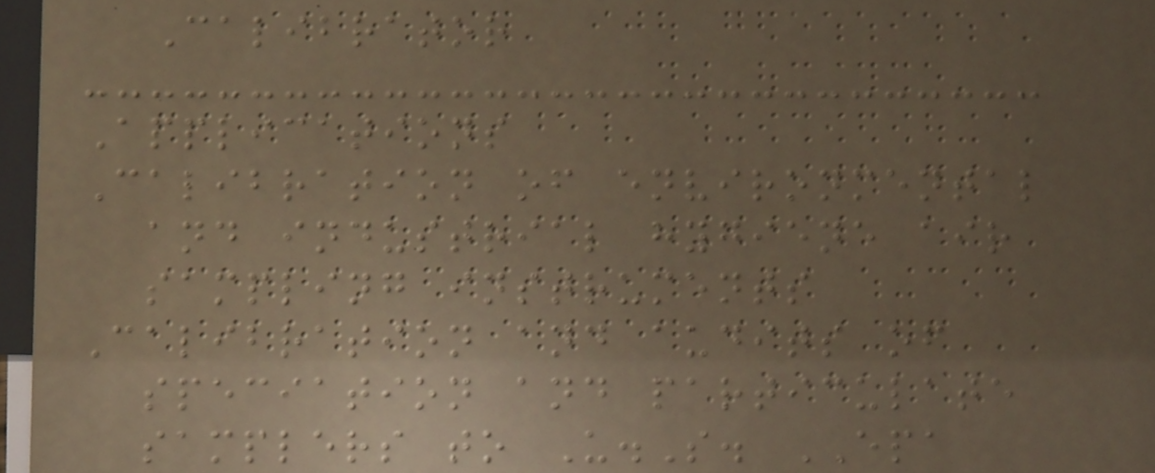Calibrator
Applications
Calibration of environmental
and industrial hygiene air
sampling instruments
Calibration and audits of
speciation and particulate
samplers to U.S. EPA
